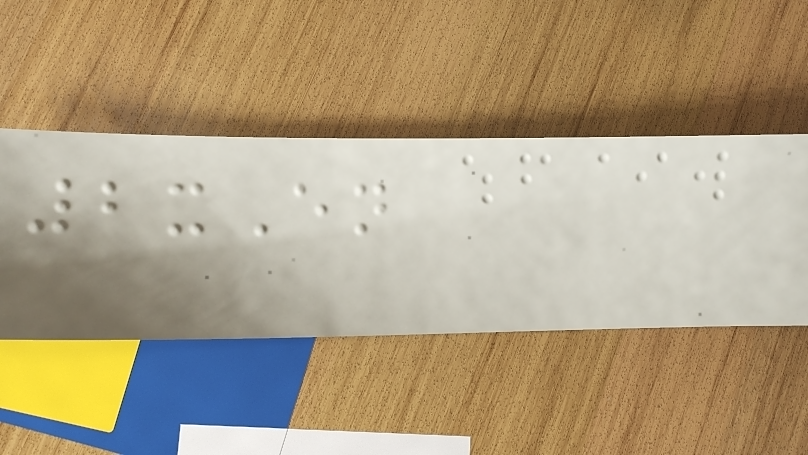2xEn
